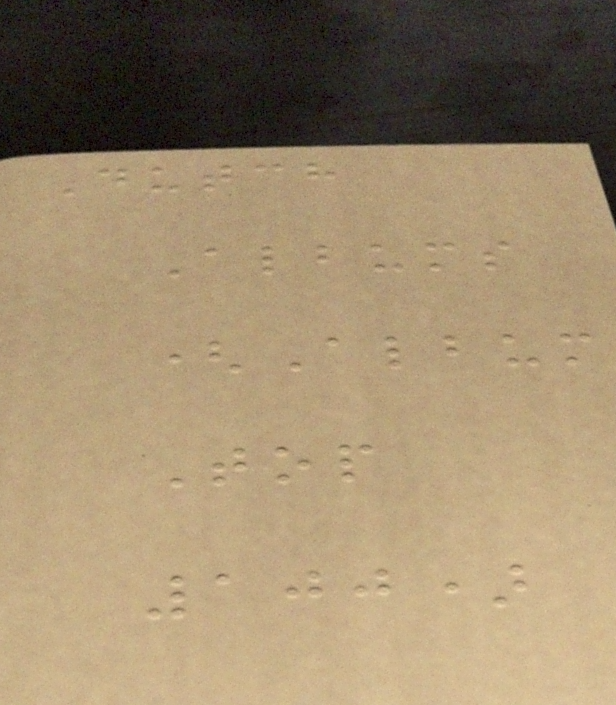Dutch
Albums
(Album
Top
100)
